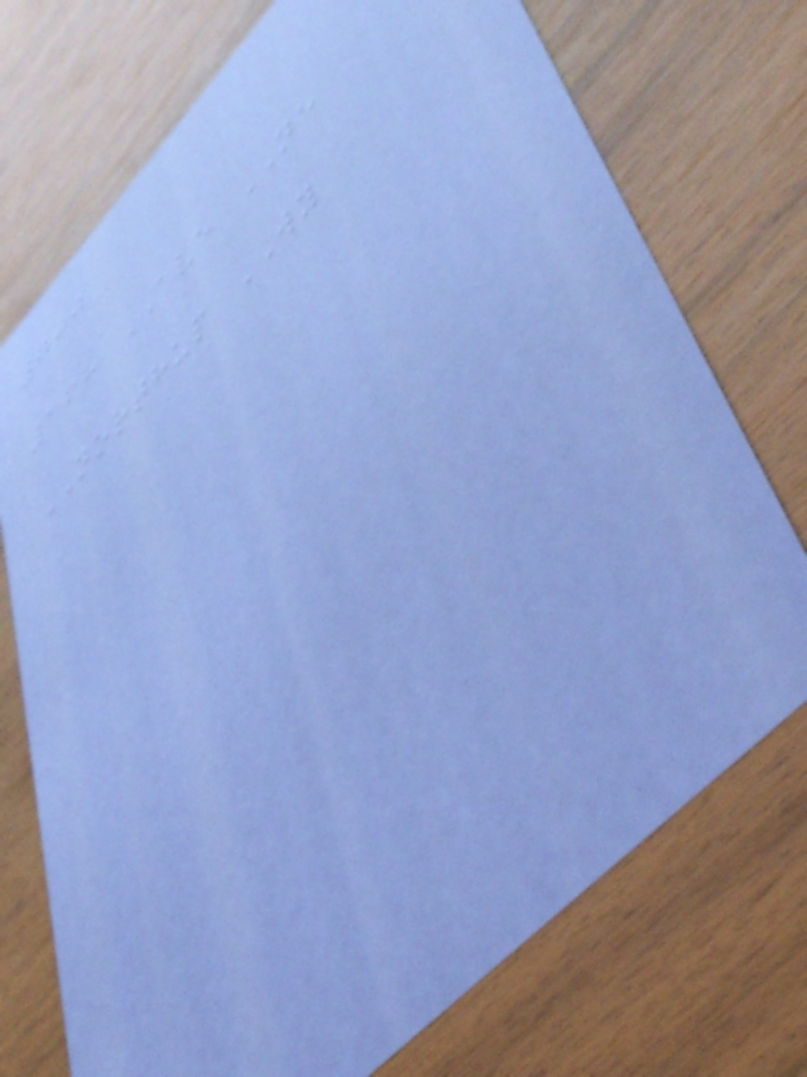700
168 AVE NE
NORTHUP WY
